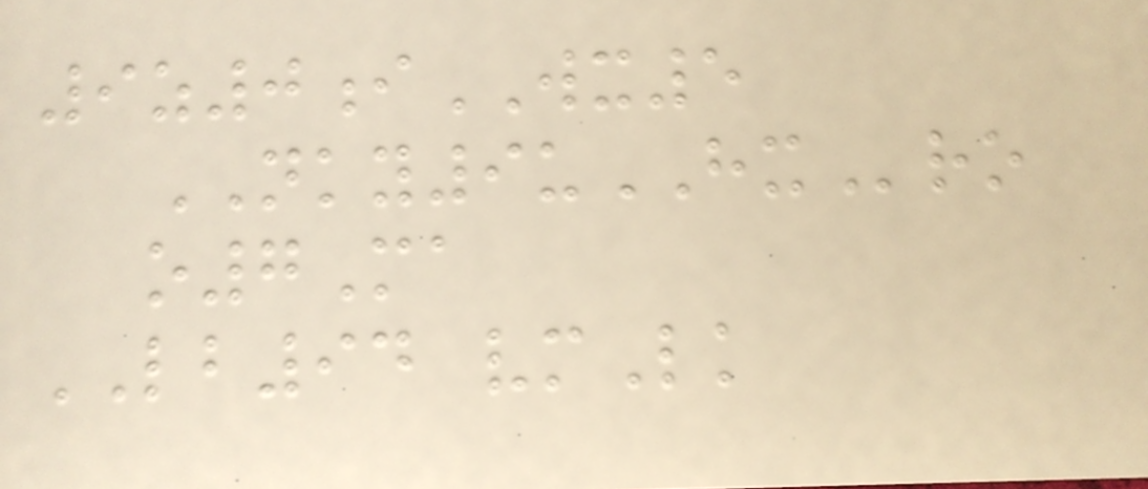9z0iWX5
NKY9uHXro
o7Ma
LB94 vmLk
